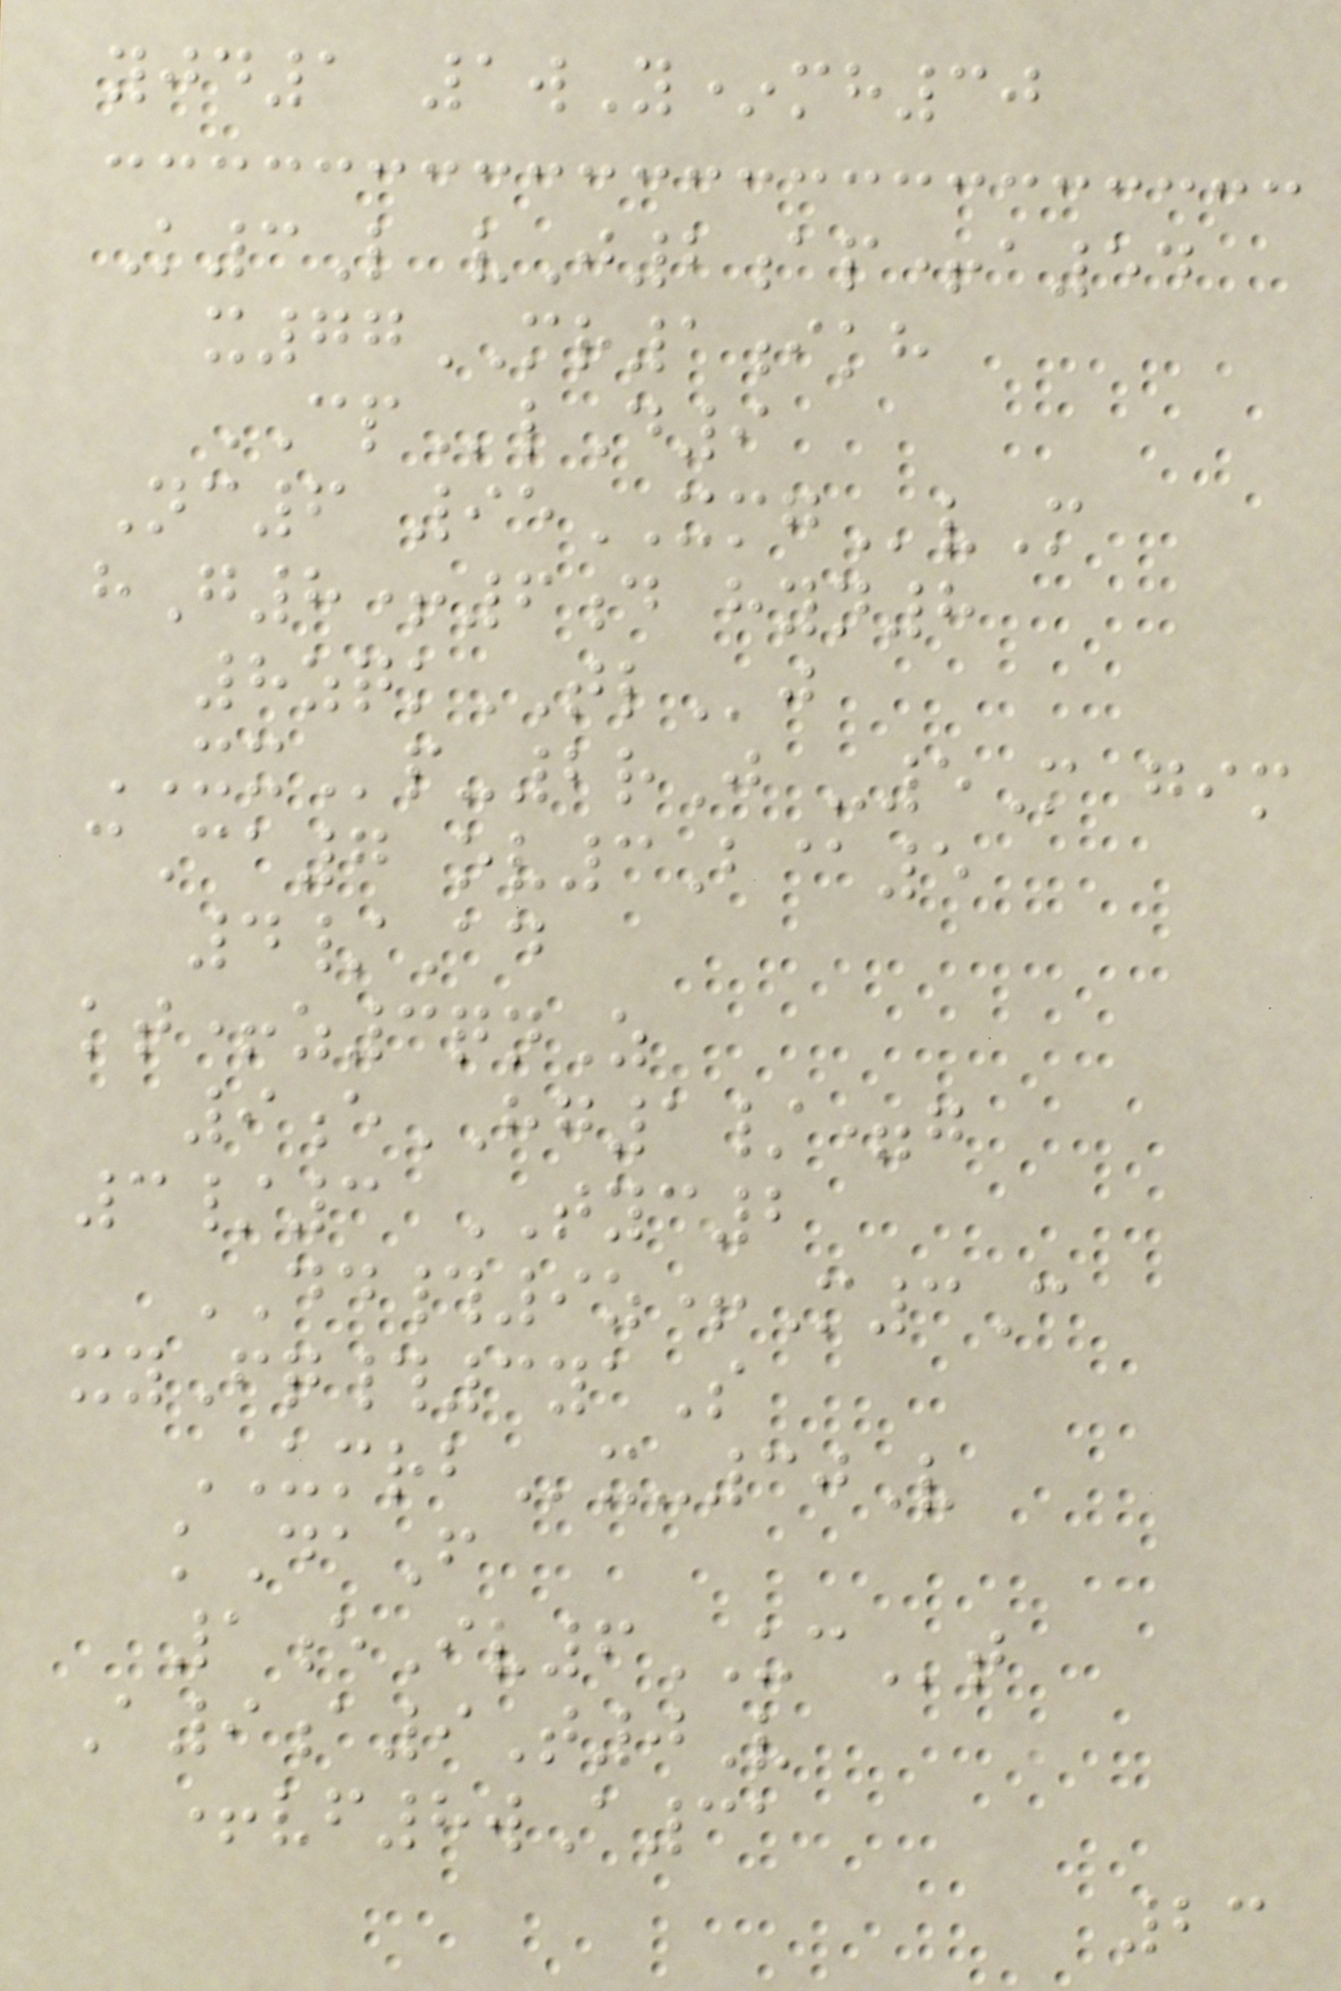yjd1 1wY*mh30
K3L vJ2ap+a54
x77MR1ikh
CPlD9
Nc6 95XMGvM
hG8+6d hyn8
8zqkTLj
XXp-2rJ -5M gim
cCa7 ov3B@5
4/Ad
kt+z3qnZ
9eHG1/=g
3/3 TYC2
DD#9z+M3C
xyFq#3yaS
UMRBx-30V
kDaF
1eIv6UCt
A9a9T0V
+vf8wA31
23
